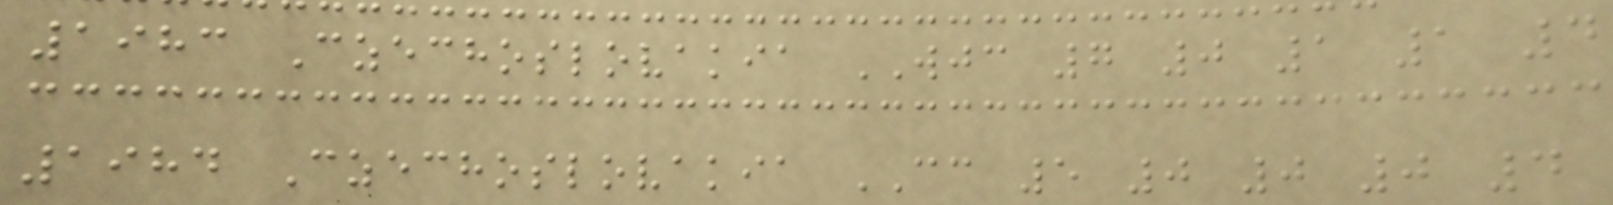1983 Czechoslovakia WJC 7 0 1 1 4
1984 Czechoslovakia CC 5 0 0 0 4
